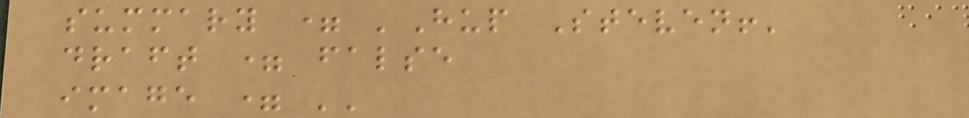summary = 'Hup Steven!'
draft = false
image = ''
